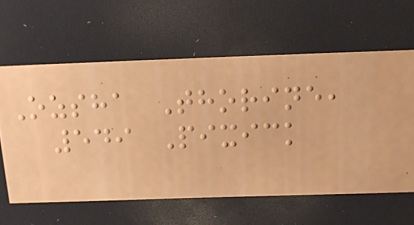Ozsha Thorine,
549 Pixick
